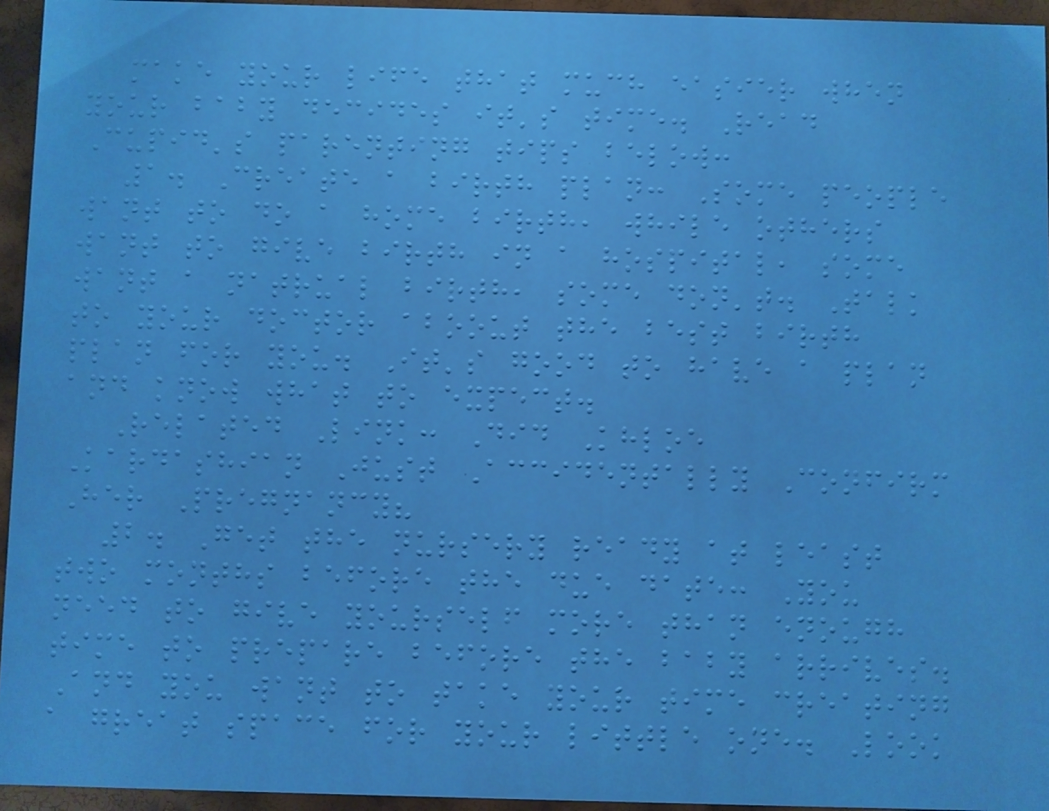make your life that much easier when
your baby decides it's time. Read
Cupid's parenting tips below:
1. Create a birth plan: Some people
want to do a home birth, while others
want to give birth in a hospital, some
want a natrual birth, some don't. Talk
to your doctor aboout the best birth
plan for you. It's good to have a plan
and know what to expect.
Related Link: Did Khloe
Kardashian Just Accidentally Confirm
Her Pregnancy?
2. Get the nursery ready at least
two months before the due date: You
need to give yourself more than enough
time to prepare before the baby arrives.
And you want to take your time creating
a great space for your little one. Look
